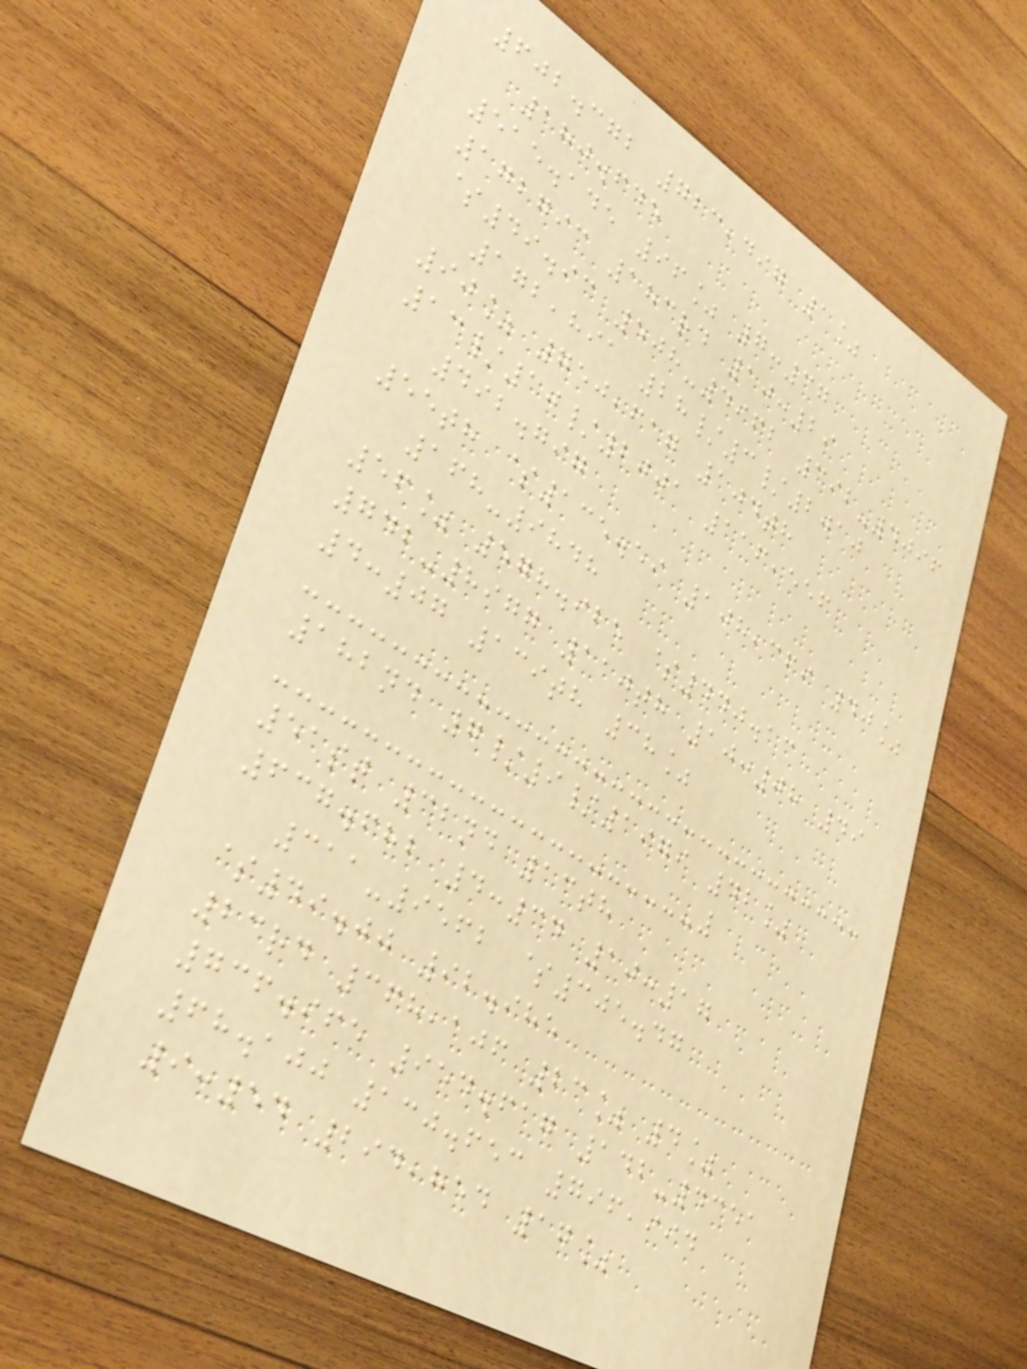602.372 723,497 1%
180.645
515.145 96% 7:37
172793 183rd 10:29
$49.93 508-4962 392-4096
172,891 28/3/2010
90% 750,617 104th
13/10/2001 116,556
492.797
55th $135.59 108,369 40%
168-9848
56% 578.925 $440.13
742-8977 110th 10:08 49
4:07 139th 38%
182nd 7/9/1979 42%
51st 32nd 13th
637.682 4:34 10:17
311-9562 $305.47
$49.00 92.985
23rd 368,106 23% 4%
736.965 954.617 142-4351
68.100 130.653 796,994
9:54 294,854 17%
